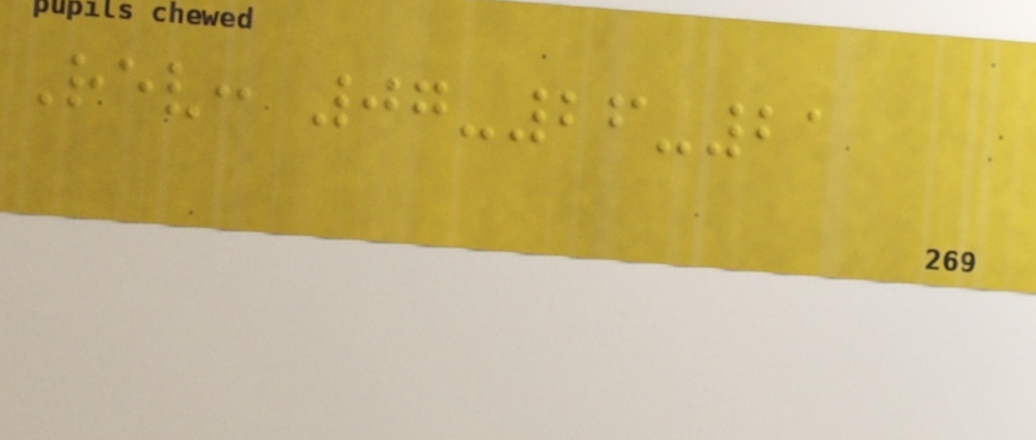Rev: 07-26-21
